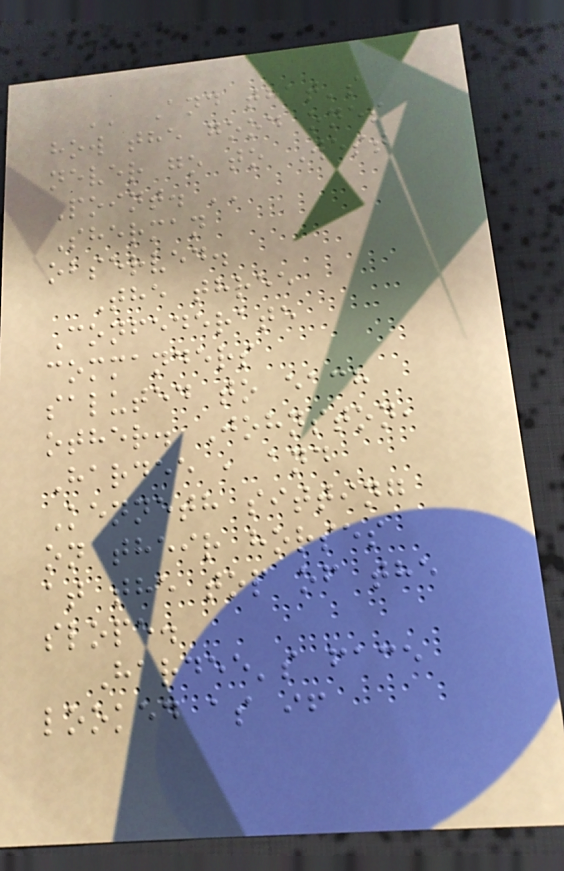'' And that's
how the good ones
never go to West
Point. ''
Sherman
observed.
The three
Confederate
commanders
saluted to each
other. Johnston,
Hardee , and
Kenneth sitting
on their horses
at the top of the
slope.
Hardee's face
looked as if
